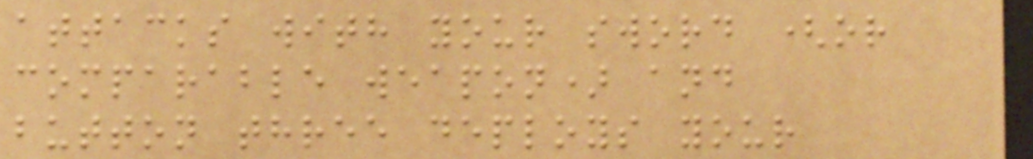attacks with your sword (or
comparable weapon) and
button three deploys your
